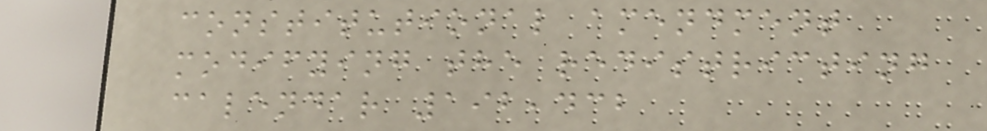constitutional amendment
modifying the redistricting
calendar 192,432
